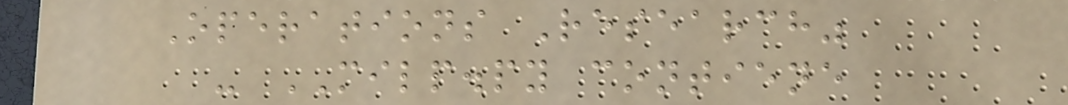Operations Research"
- MILP.py contiene
